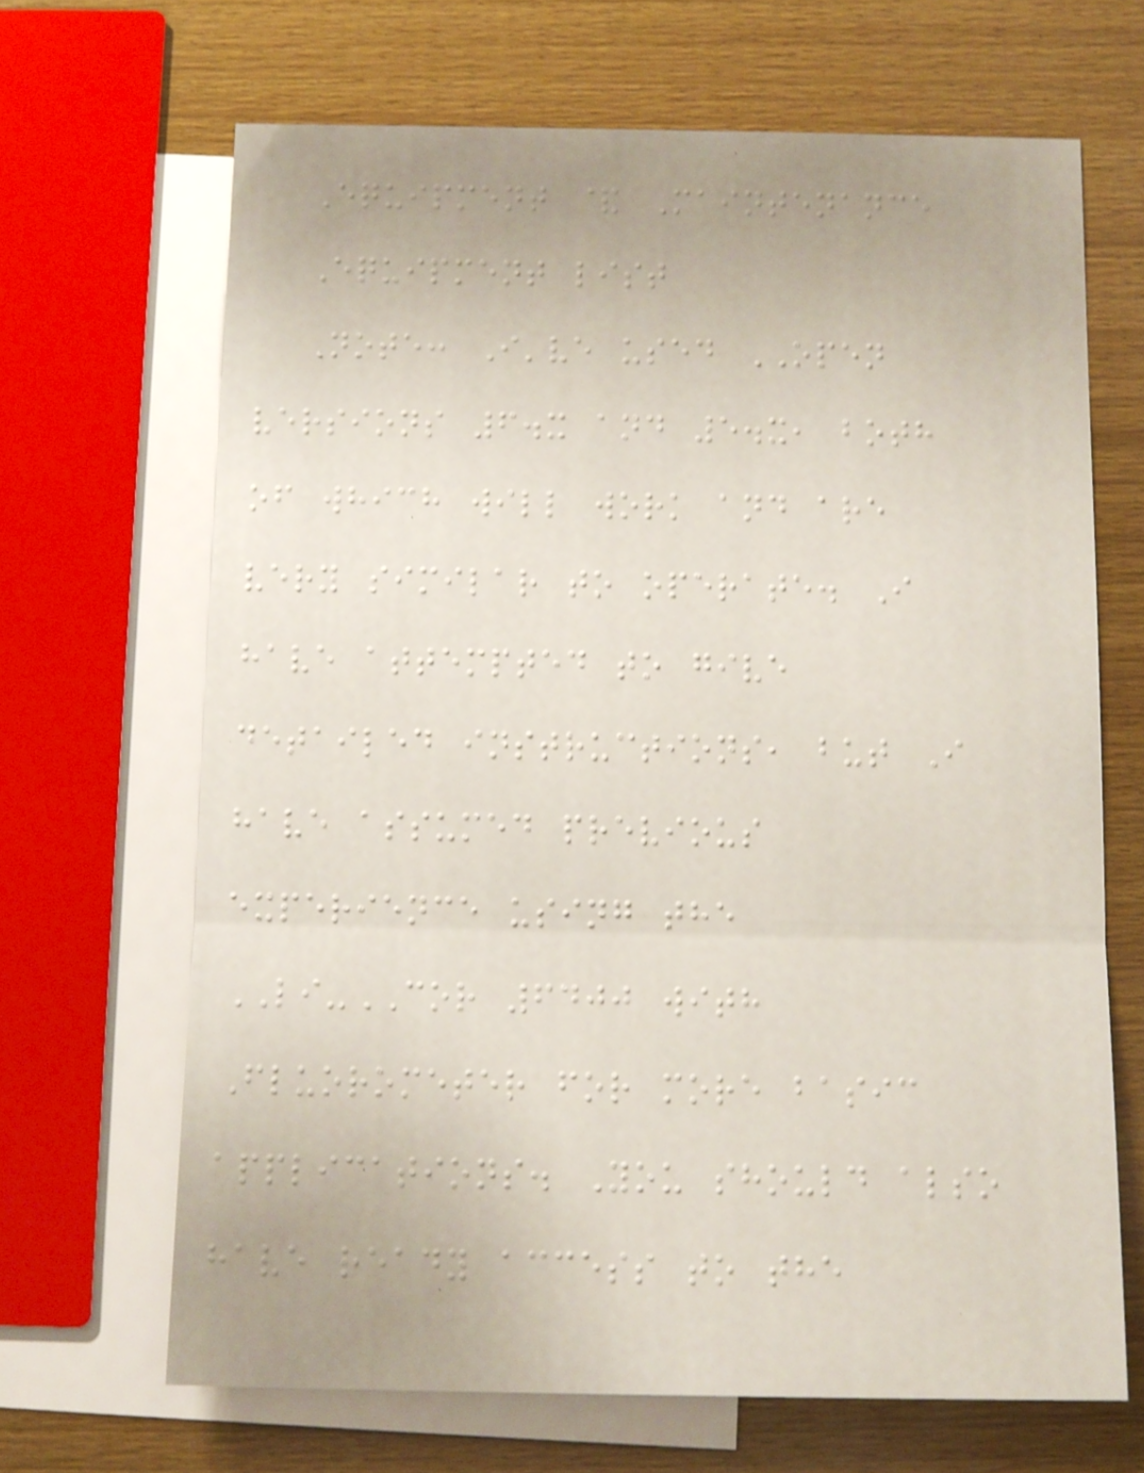Equipment & Maintenance
Equipment list
Note: I've used OPEN
versions 6.x and 5.x, both
of which will work and are
very similar to operate. I
have attempted to give
detailed instructions, but I
have assumed previous
experience using the
LI-COR 6400 with
Fluorometer for more basic
applications. You should also
have ready access to the
